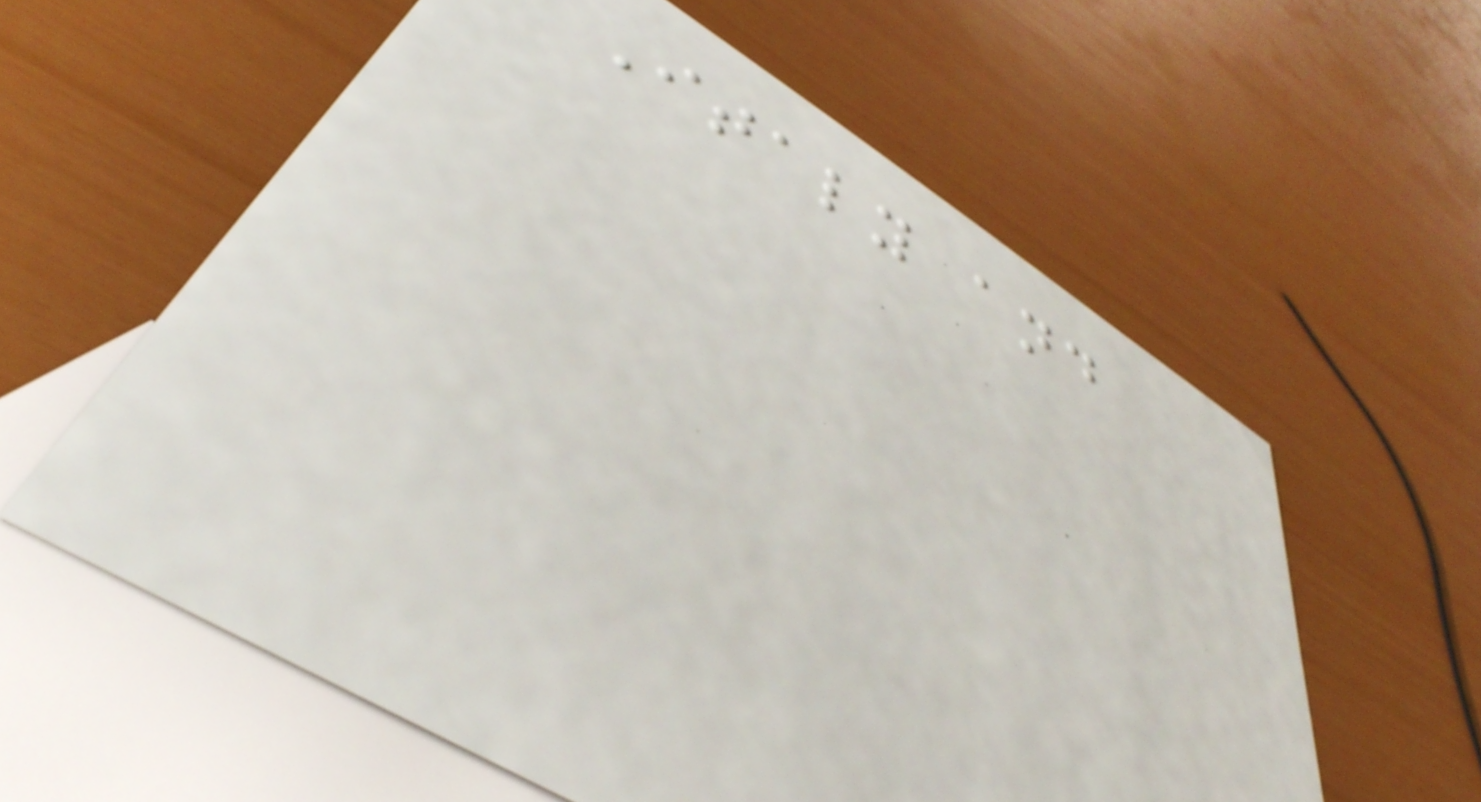Italy and
